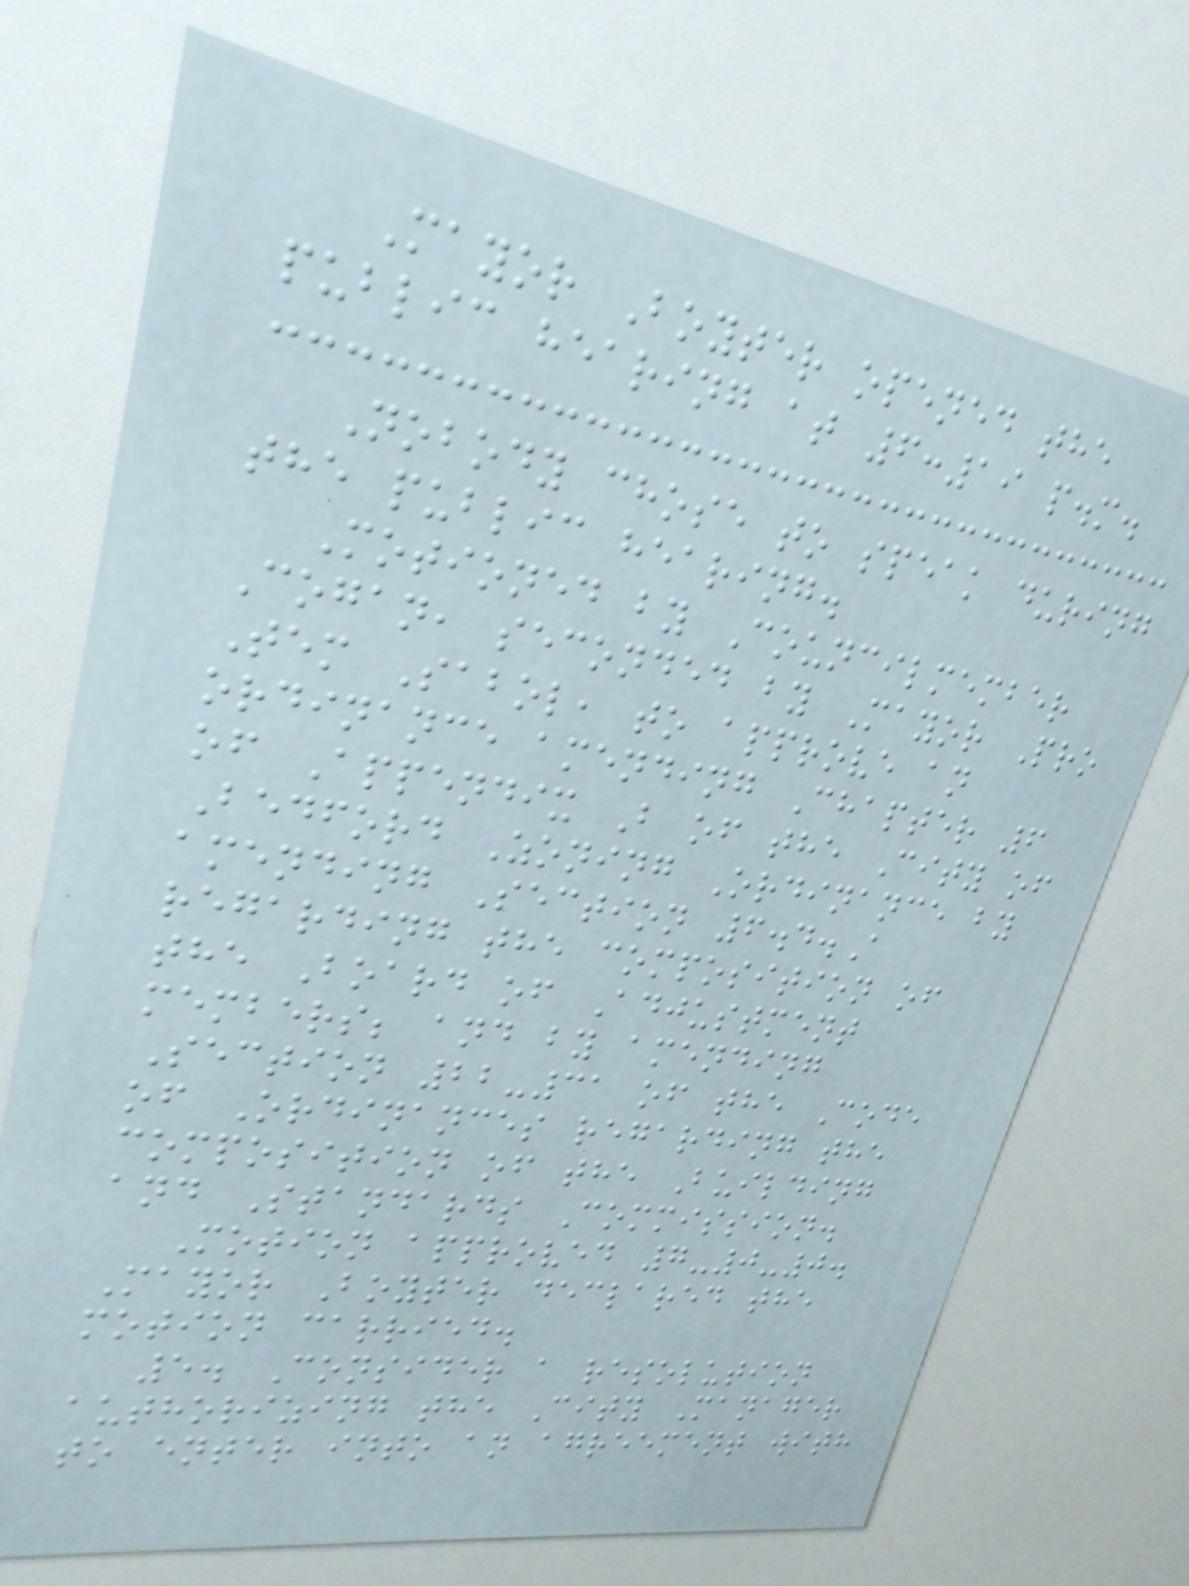Mayor Boyter opened the
public hearing at 6:19 p.m.
Nobody chose to speak during
the public hearing.
Motioned by Councilmember
Cogan, seconded by Mayor Pro
Tem Sabol, to approve an
ordinance amending Chapter 6
of Appendix B of the City of
Bedford Zoning Ordinance by
amending Section 6.4.A
regarding the composition of
the Board of Adjustment
members; and by amending
Section 22-31 of the Code
of Ordinances regarding the
composition of the Building
and Standards Commission.
Motion approved 7-0-0.
Mayor Boyter declared the
motion carried.
5. Consider a resolution
authorizing the City Manager
to enter into an agreement with
